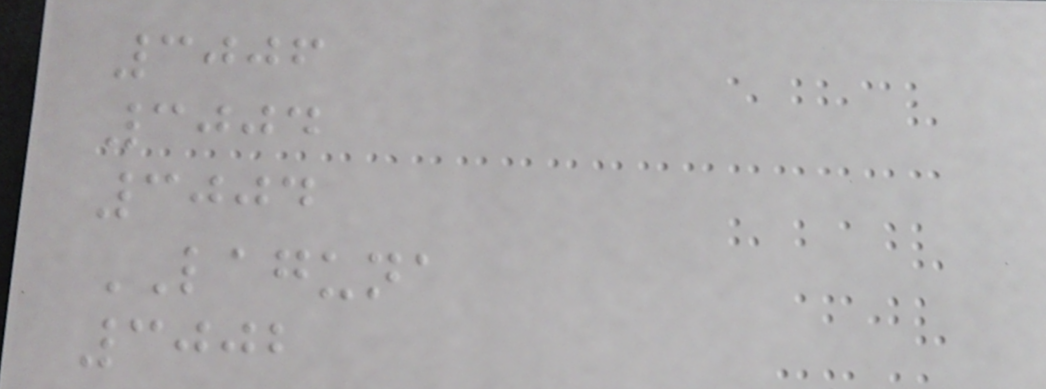3006
3004
3004
LAGUNA
3002
